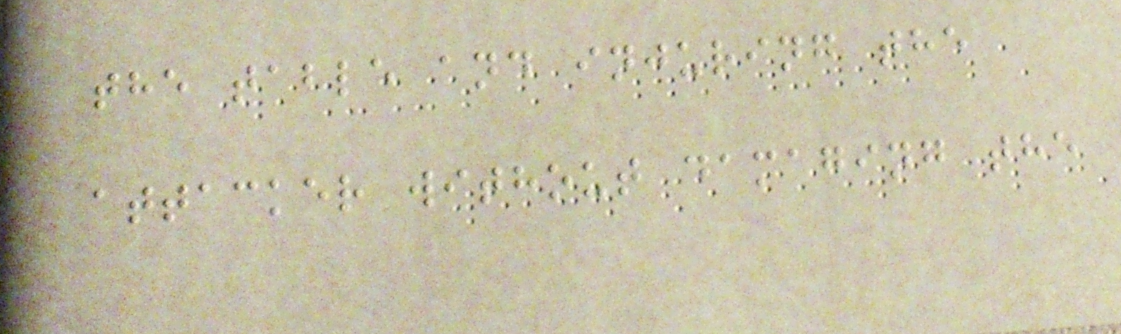the table and injuring the
attacker without damaging the
